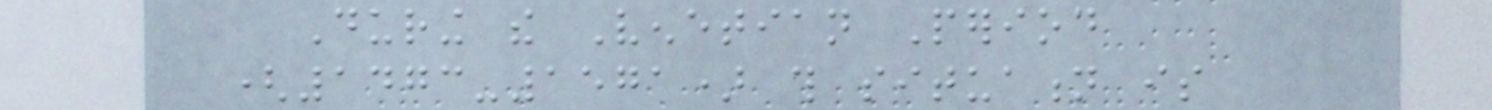During the Venetian Period
(1473-1571) this situation is
